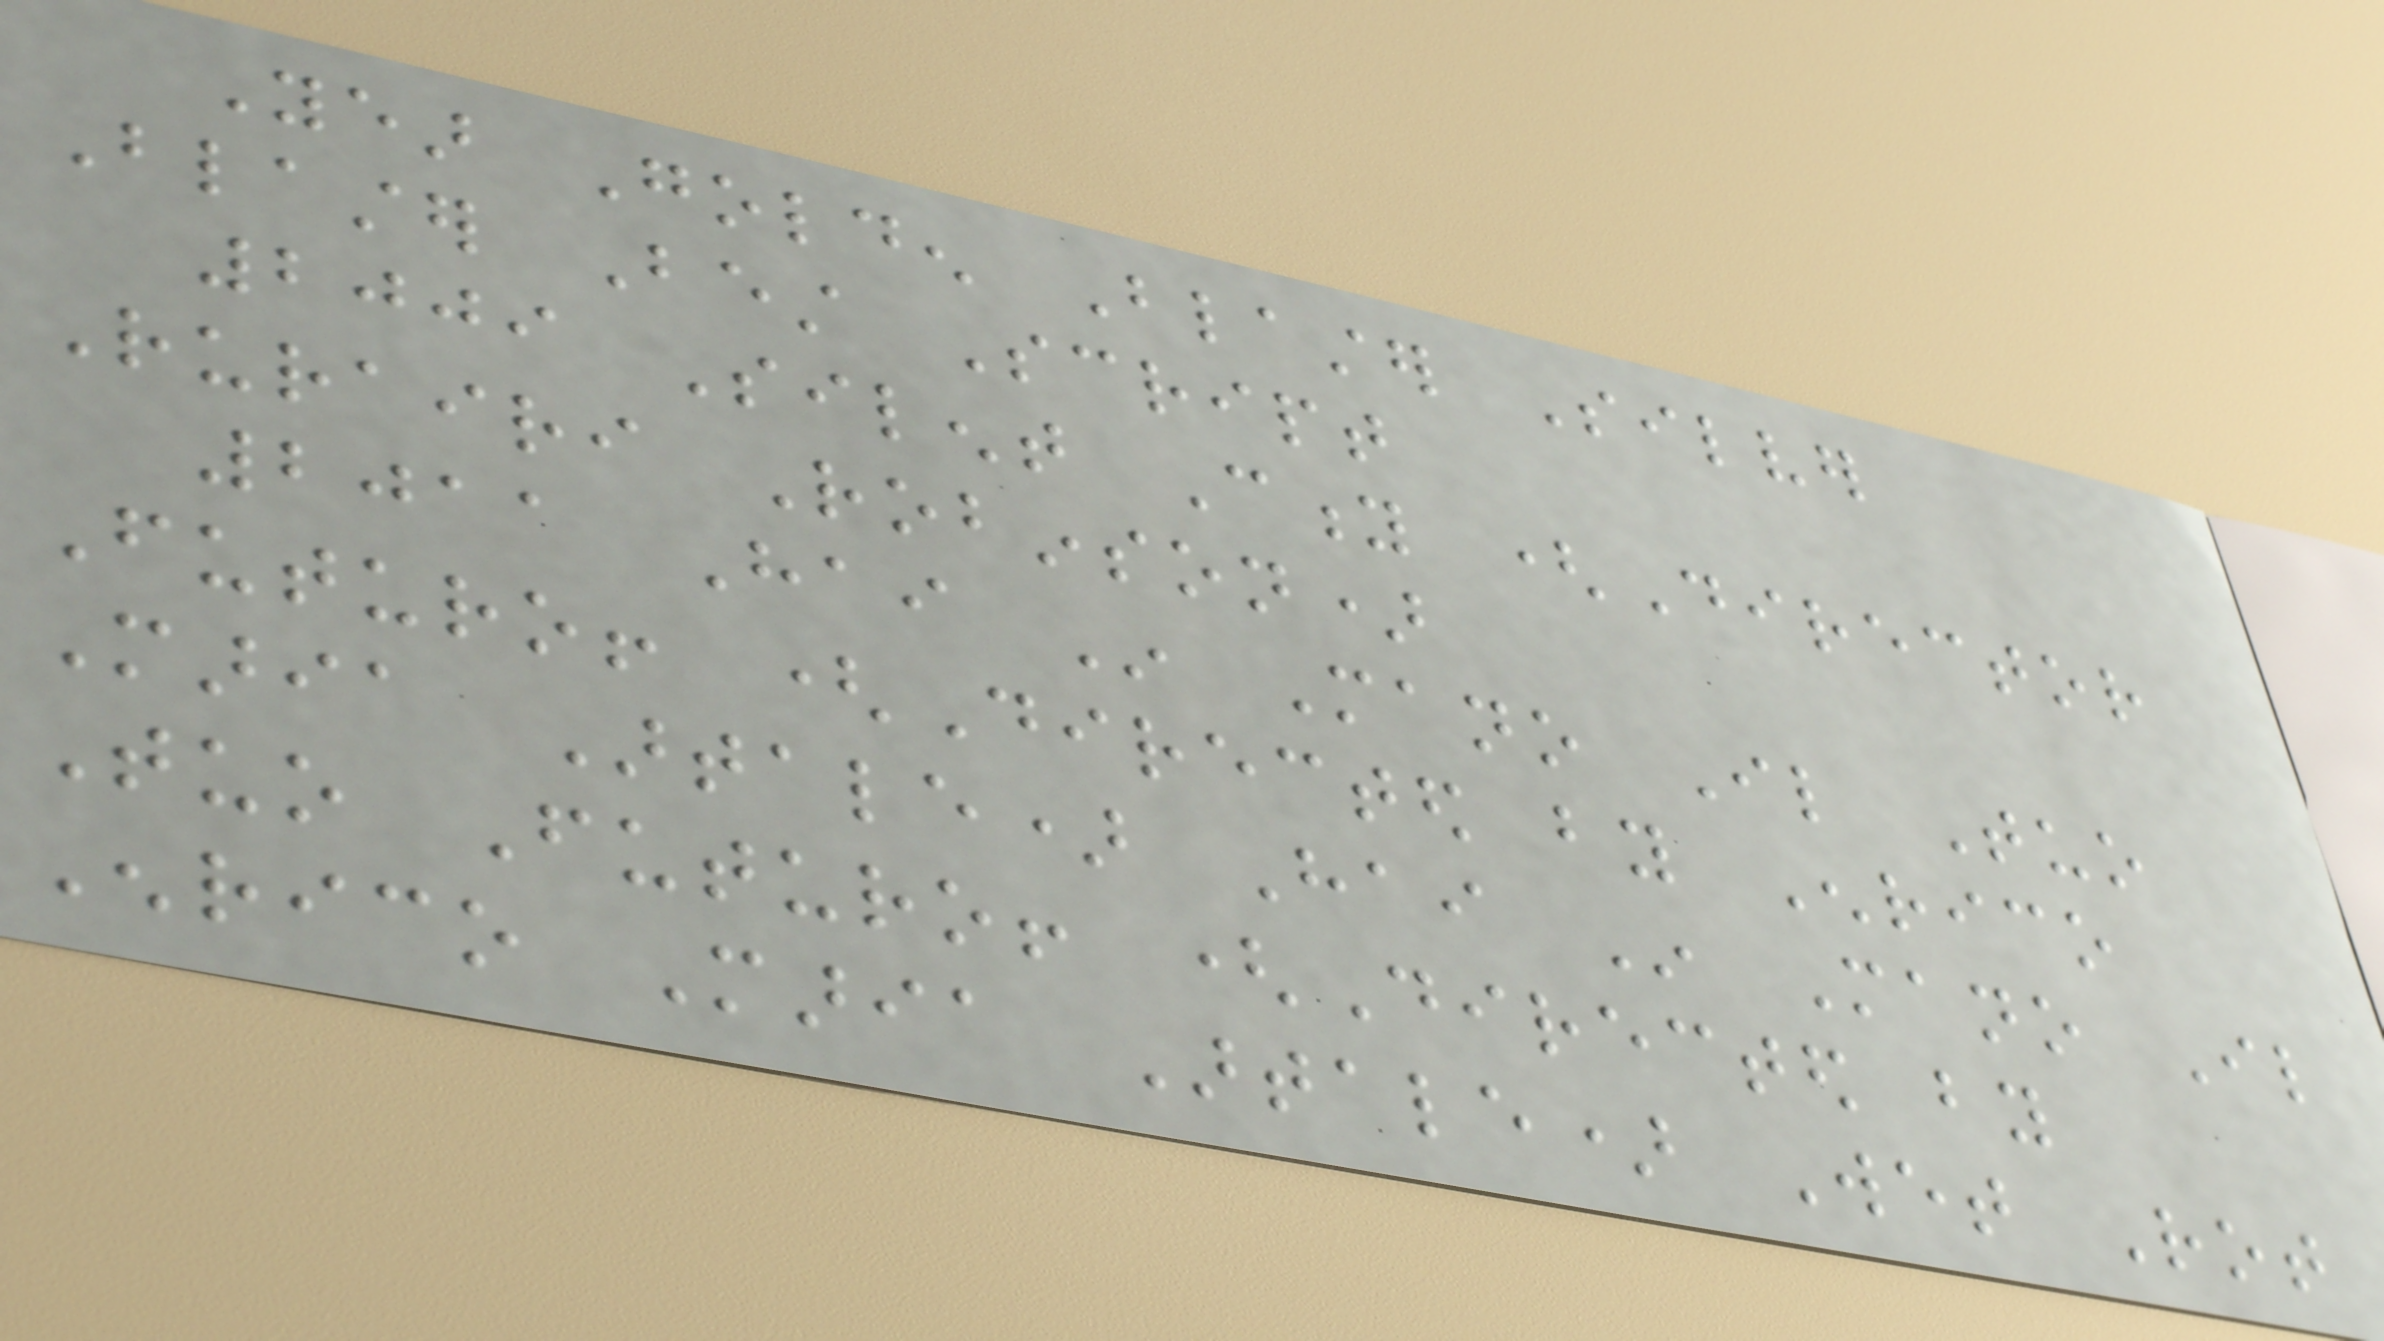Year Golden Blaster Silver
Blaster Best Script
2009 Silent City (Director
Rurairi Robinson)
2011 Hai In Mano Il Tuo
Futuro! (Directed by Enrico
Maria Artale) Hai In Mano Il
Tuo Futuro! (Directed by
Enrico Maria Artale) Wet Rot
